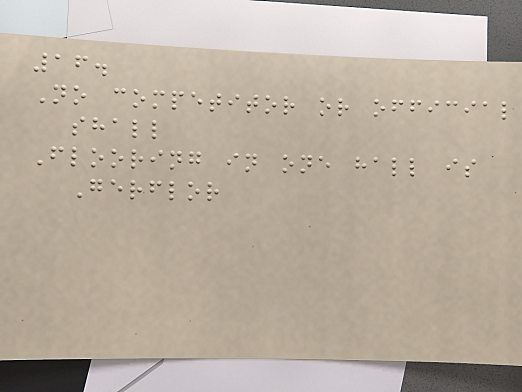16.
No competitor or official
shall
Flooring in one hall is
Gerflor
